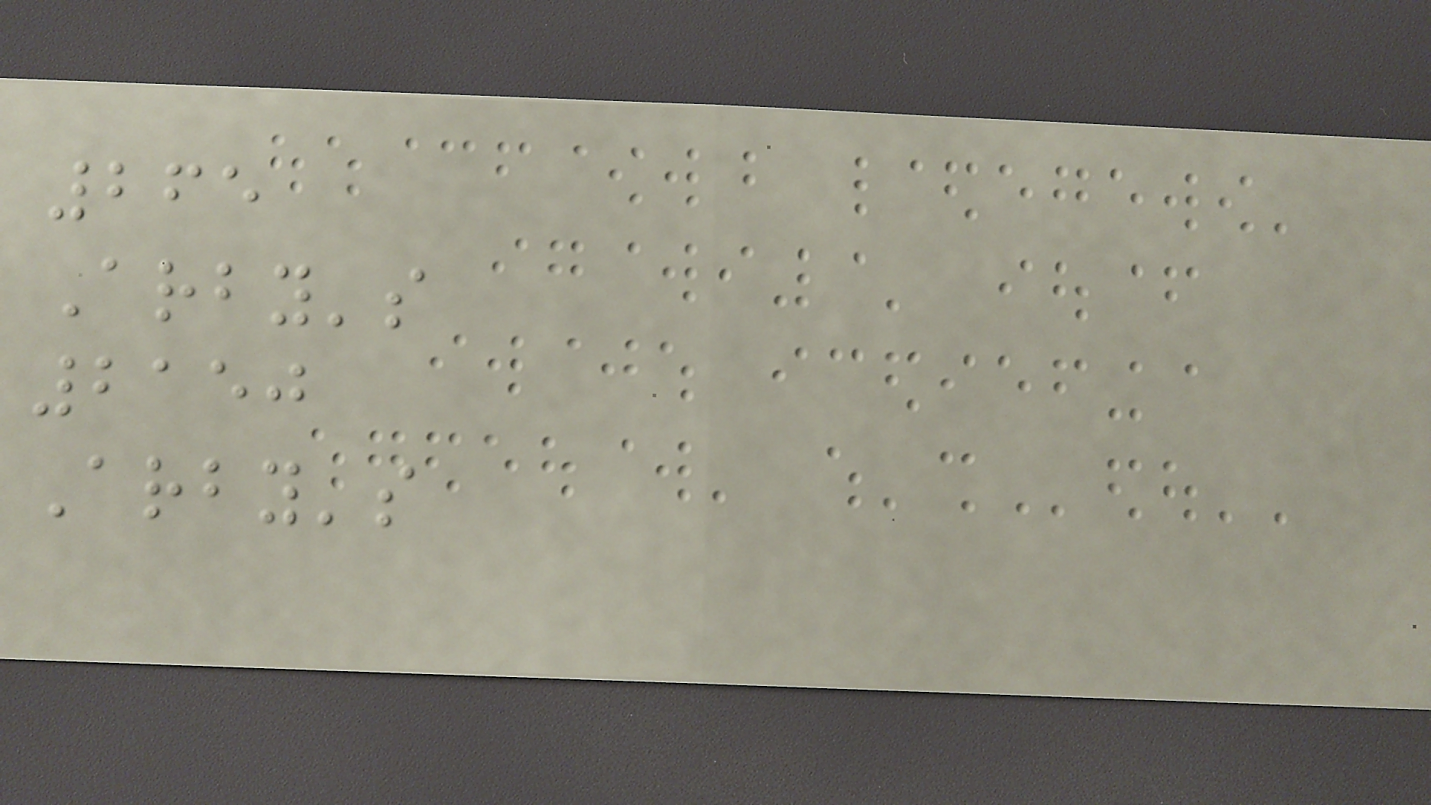265
Arby's
2150
Arby's
